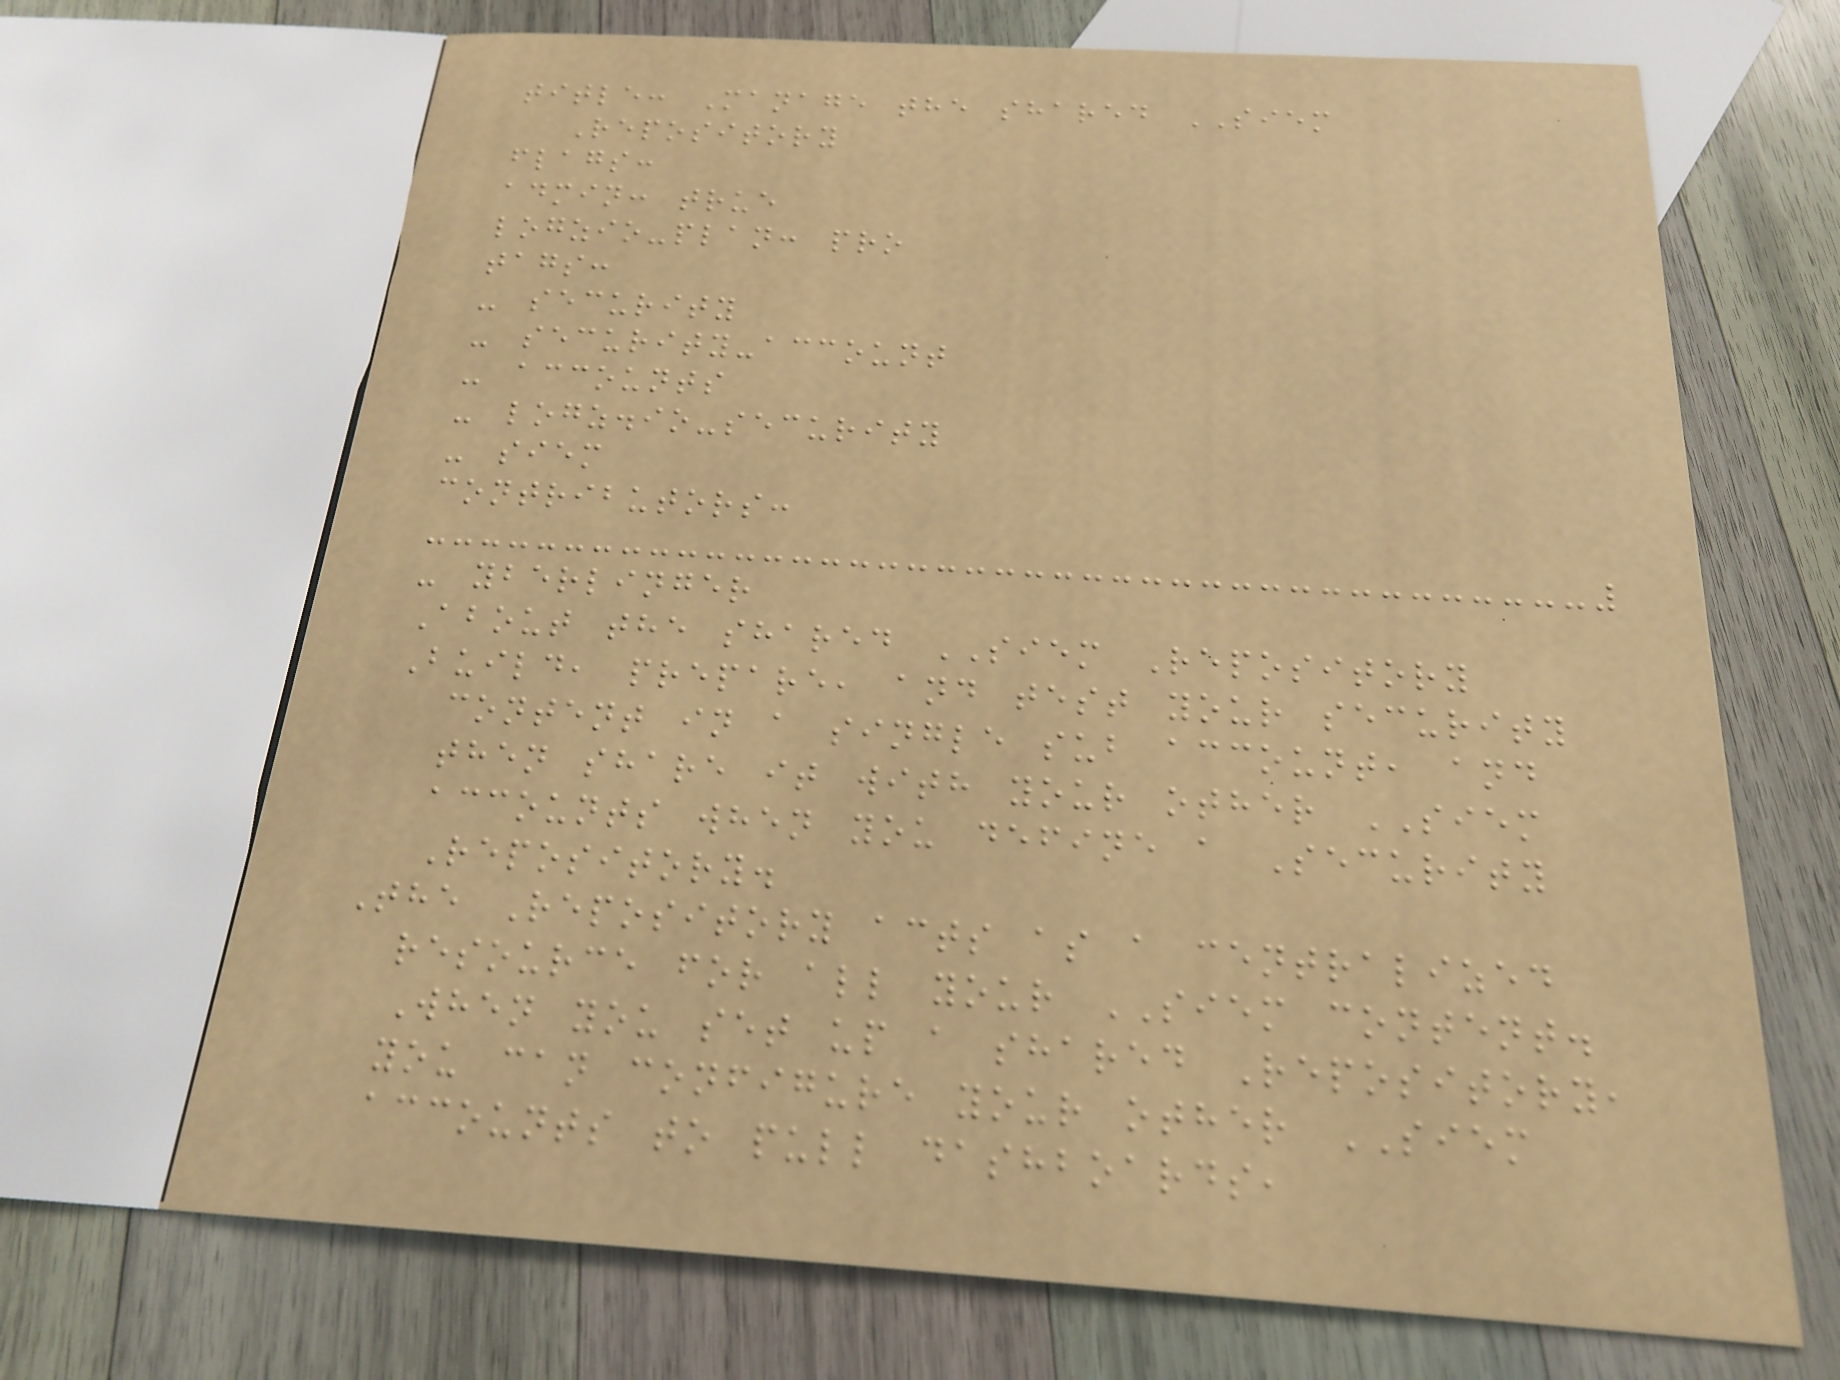title: Manage the shared SIEM
Repository
flags:
admin: true
logzio-plan: pro
tags:
- security
- security-account
- accounts
- logz.io-security
- siem
contributors:
- yberlinger
About the shared SIEM Repository
Build, prepare, and test your security
content in a single sub account, and
then share it with your other SIEM
accounts when you define a Security
Repository.
The Repository acts as a centralized
resource for all your SIEM content.
When you set up a shared Repository,
you can configure your other SIEM
accounts to pull dashboards,
